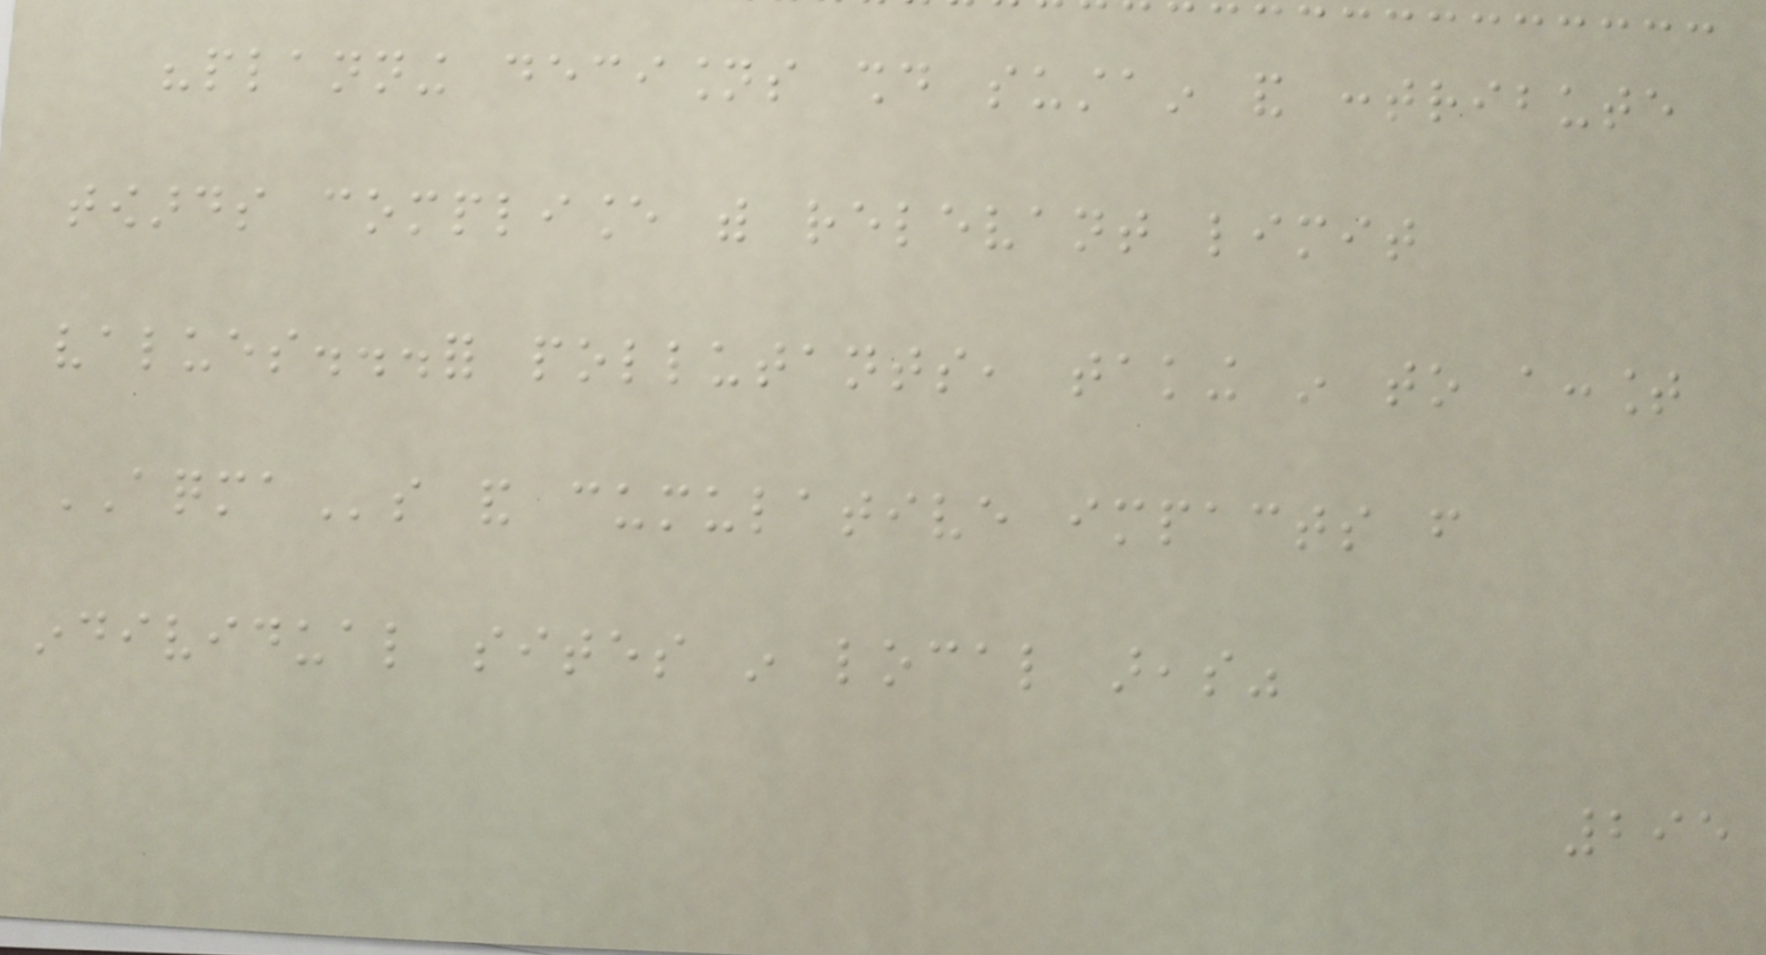"planning decisions should sustain and contribute
towards compliance with relevant limit
values...for pollutants, taking in to account
AQMAs and cumulative impacts from
individual sites in local areas"
295
